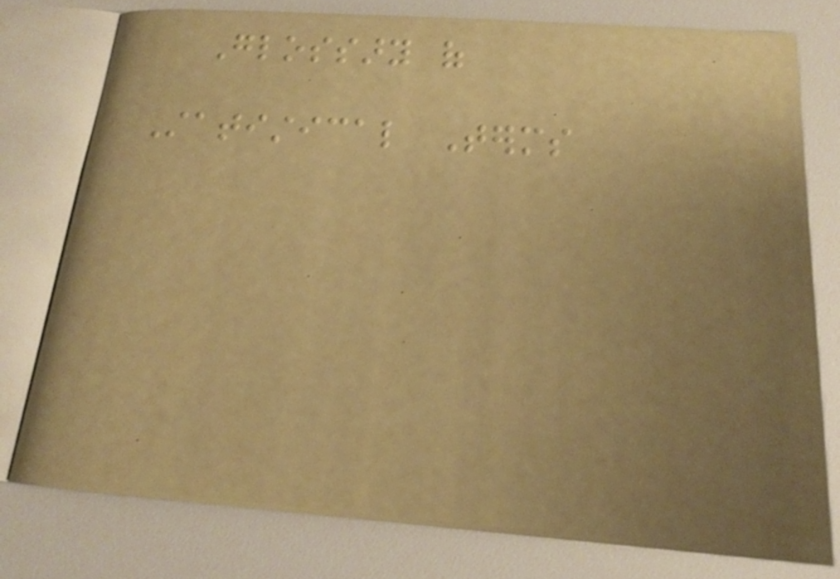Glossary of
Statistical Terms
